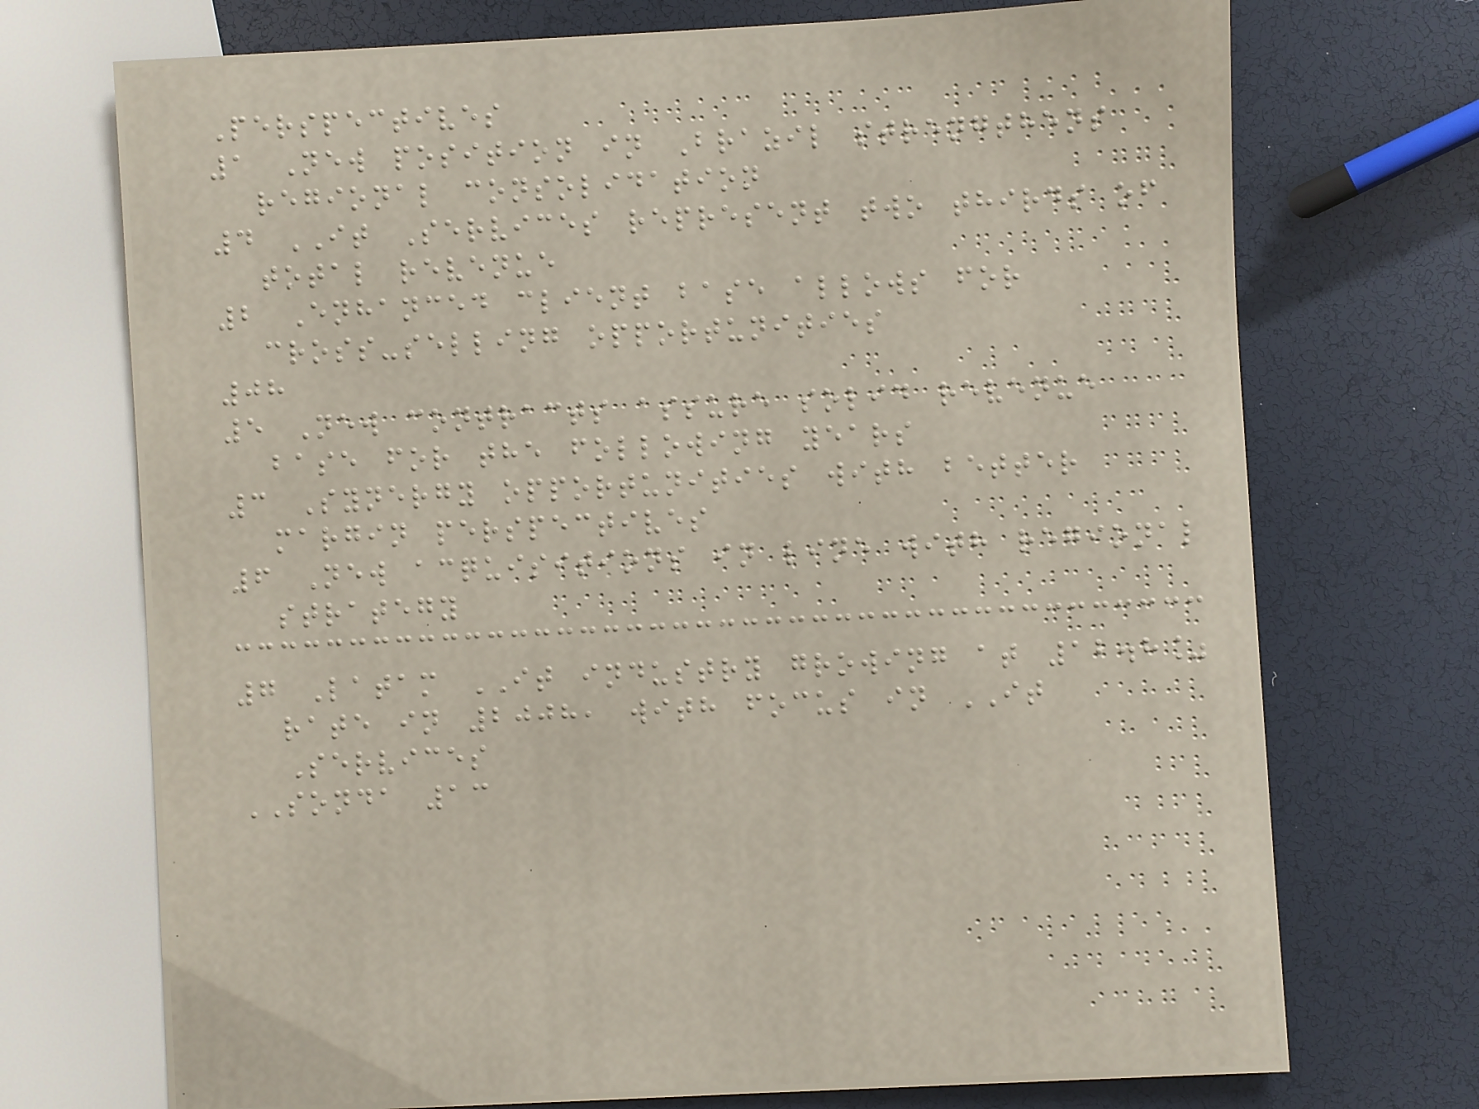Perspectives
1 New position in Brazil strengthens
regional consolidation
4 IT Services represent two thirds of
total revenue
2 Enhanced client base allows for
cross-selling opportunities
08
5 New contracts assure solid revenue
base for the following years
3 Synergy opportunities with better
margin perspectives
6 New acquisitions in line with regional
strategy
7 Latam IT industry growing at 12.8%
rate in 2008, with focus in IT
Services
SONDA 13
